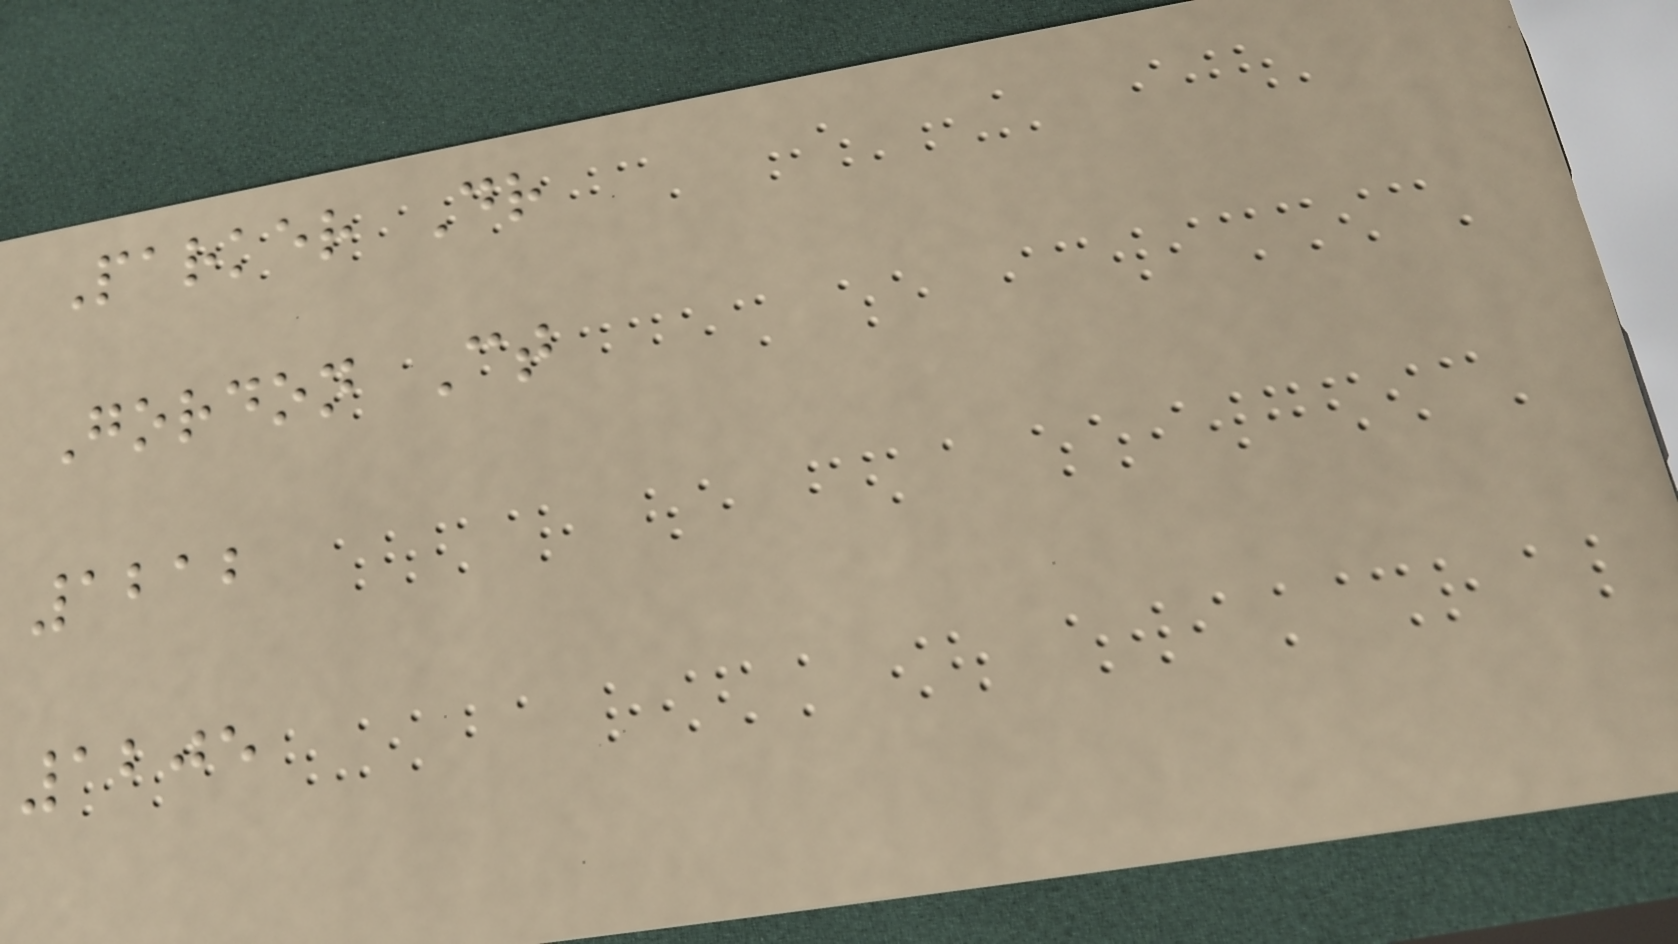Parker Dr
Gordon Ct
1212
1205
